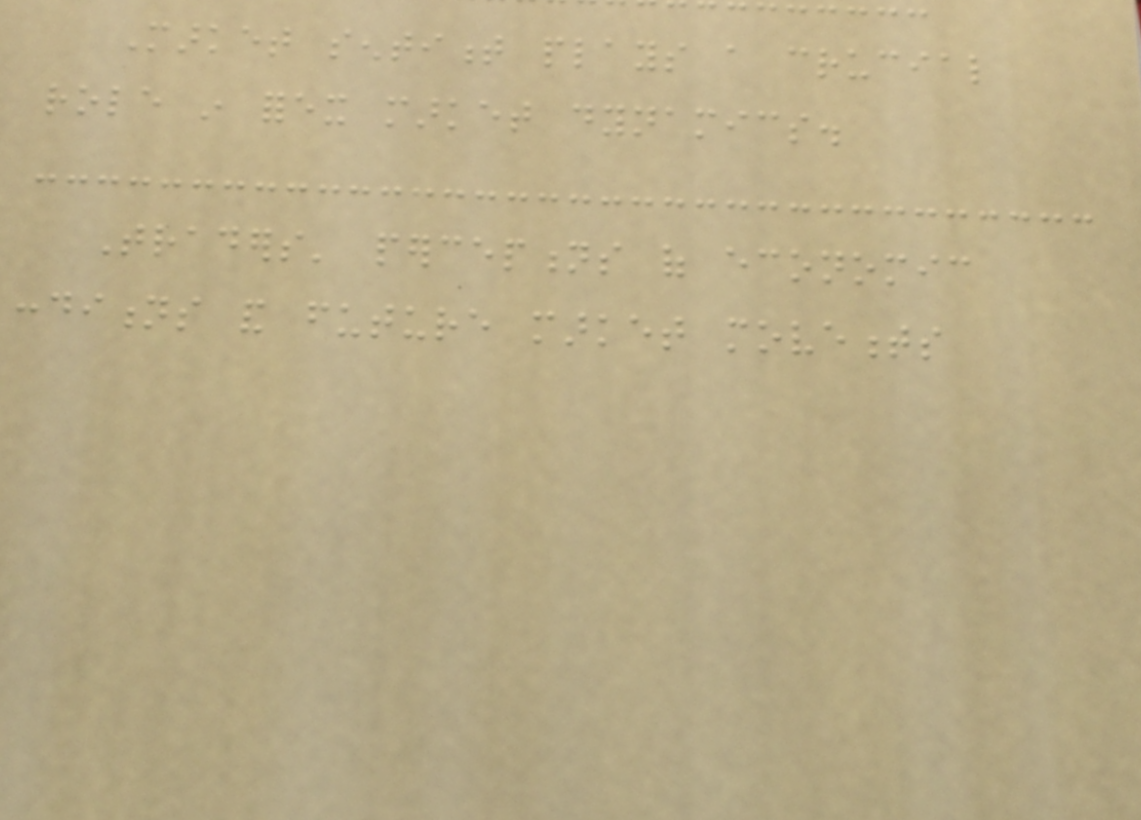Market sentiment plays a crucial
role in forex market dynamics.
Traders' perceptions of economic
conditions and future market movements
